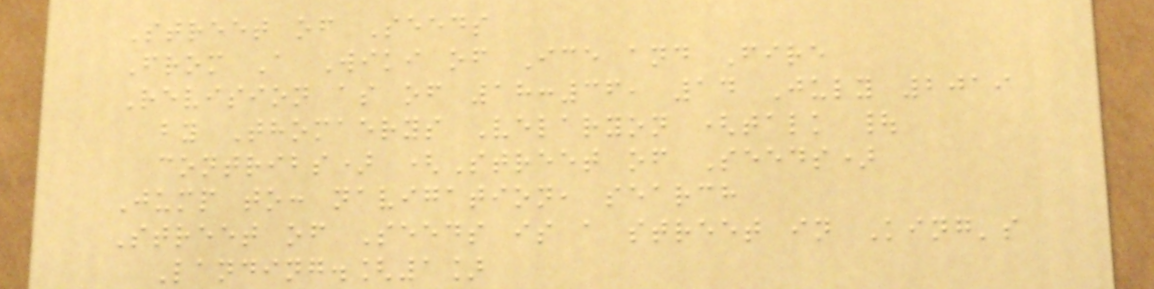Street of Seeds
From A Wiki of Ice and Fire
Revision as of 18:36, 14 July 2019
by Thomaerys Velaryon (talk |
contribs) (Street of Seeds)
Jump to: navigation, search
Street of Seeds is a street in King's
Landing.[1]
